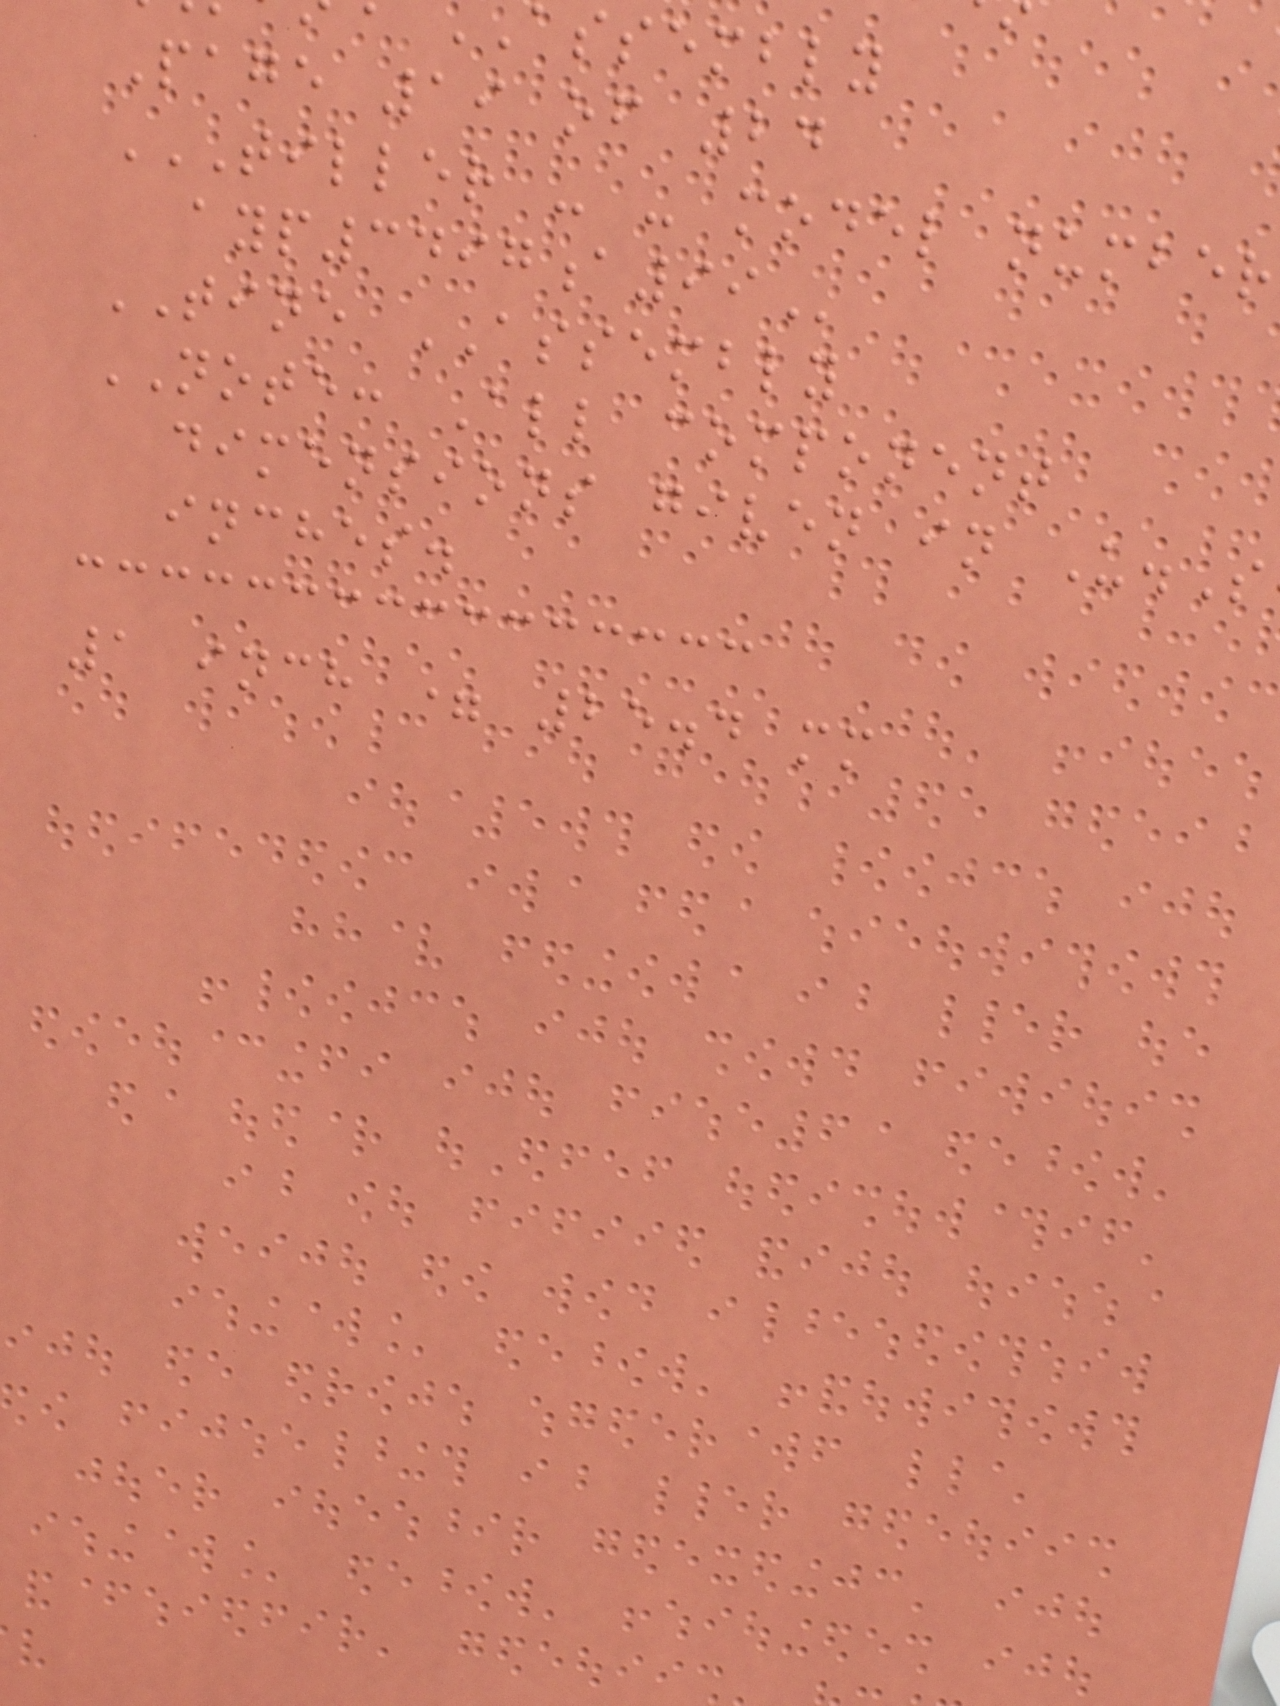assembly
Page 19 of 24
TILLER - - MODEL NUMBER
TINE ASSEMBLY
NOTE: All component
dimensions given in U.S
inches.
1 inch = 25.4 mm
